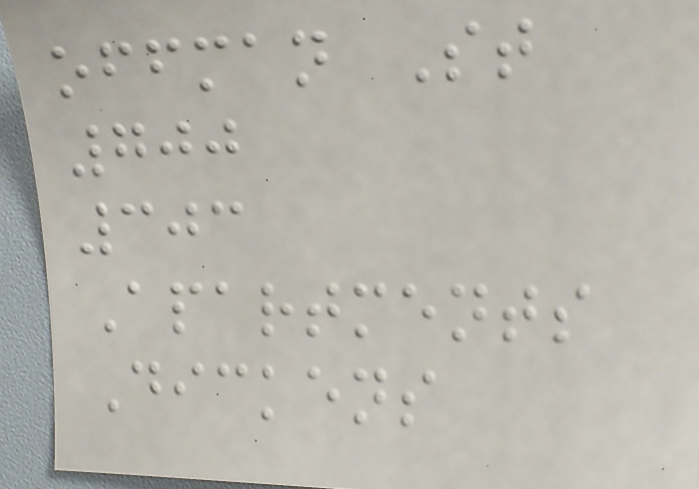offman St
700
303
Apartments
Dickens
